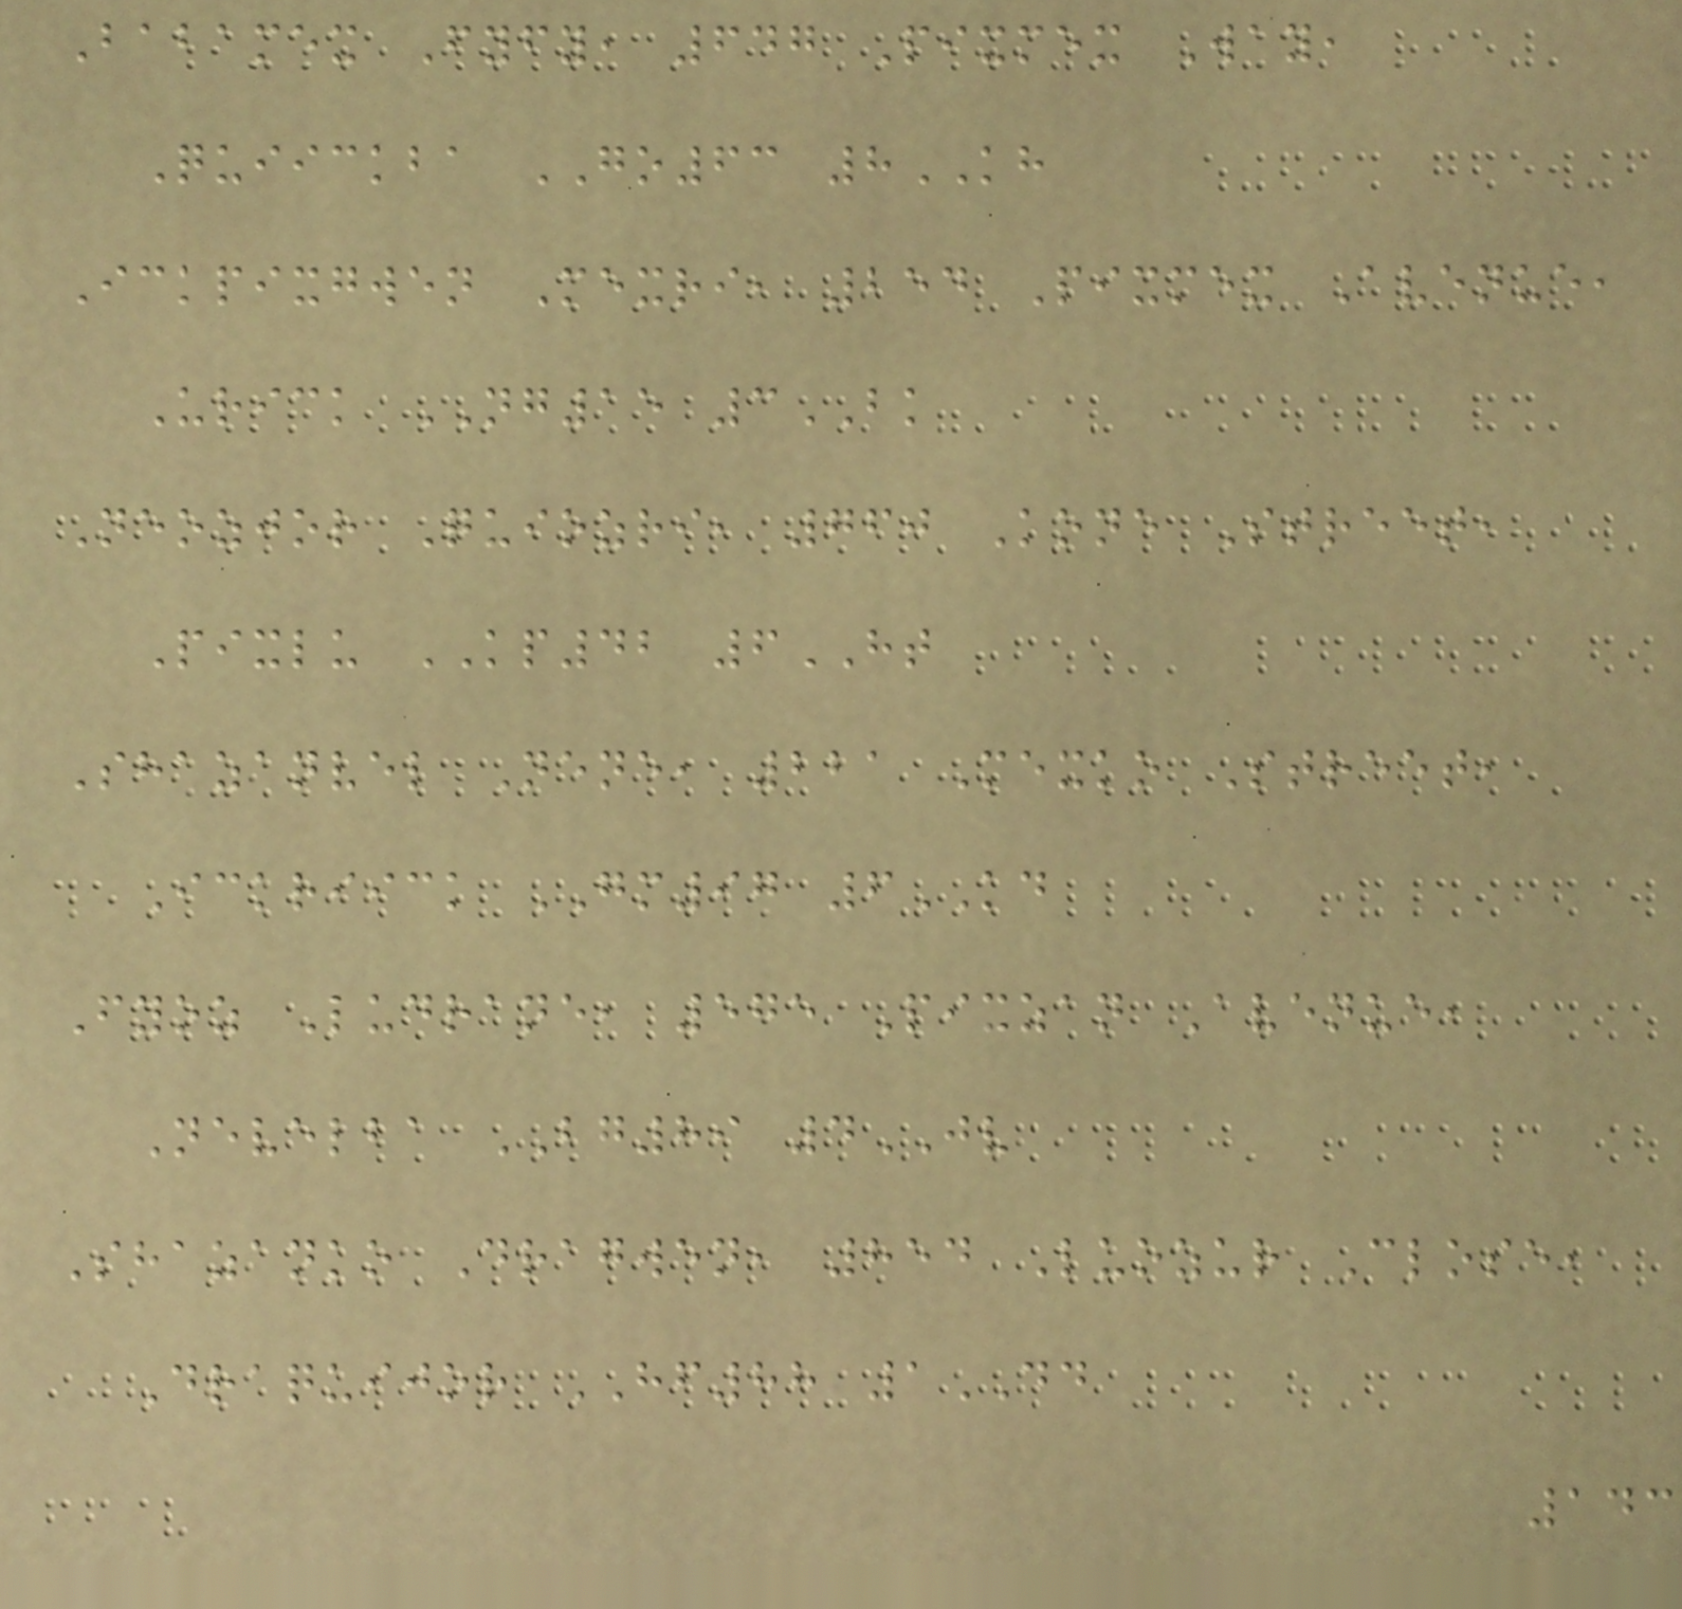Babamex Fyfy, 647 Pixmex Way,
Quiickba GO63 8KH
Ickpixgwen Mexri, 254 Pixmex Avenue,
Urick NG15 3BK
Neozjor Quiozri, 760 Kone Street,
Pixlu KP42 6HT
Shazanvel Nene, 221 Mexko Street,
Ickriick GM97 6KD
Fyoz Ludrane, 575 Pixzan Avenue,
Nevelba BG89 4JV
Shazanko Dragwen, 854 Luozur Close,
Draquijor HF88 1DD
143
